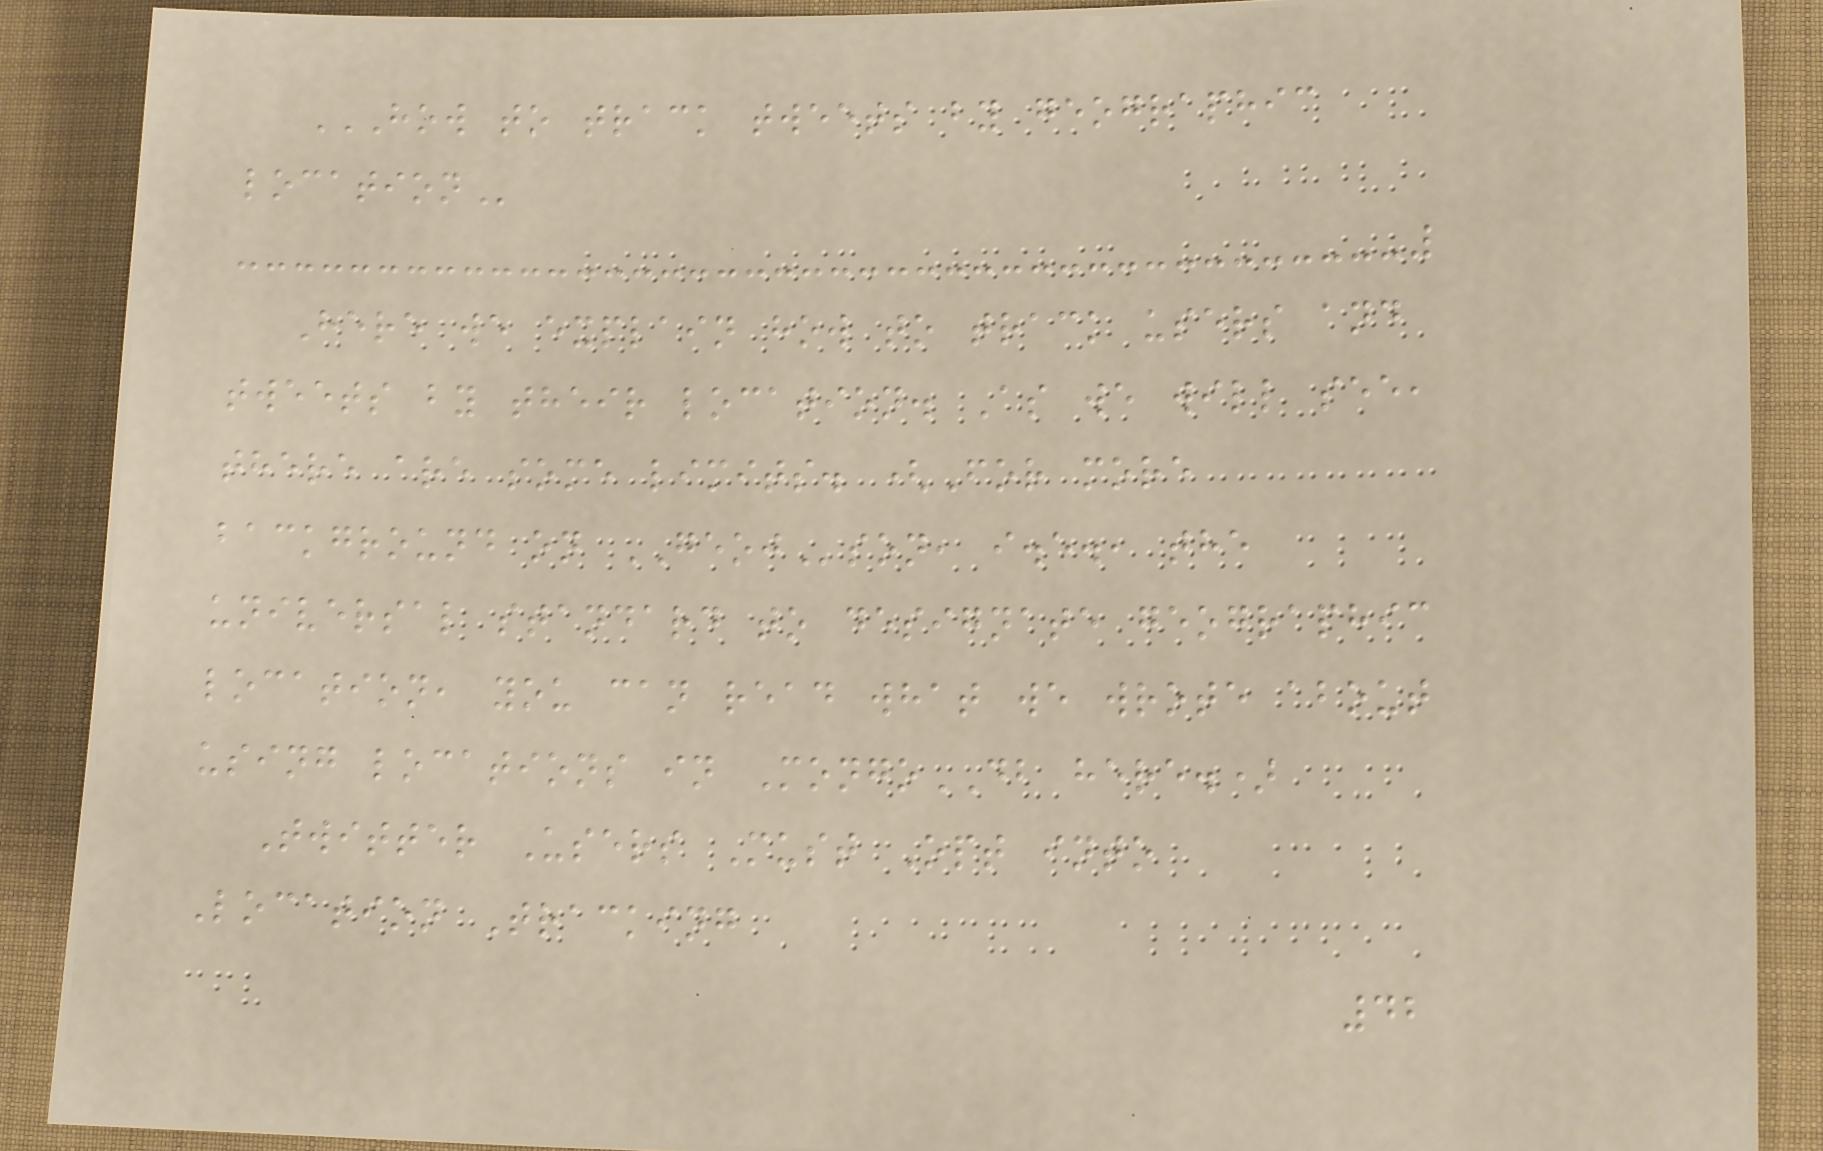HOW TO TRACK TWEETS BY GEOGRAPHIC
LOCATION
Here we explain how to track users and
tweets by their location. As we will see,
there are some limits. (For more
background on GEOJson, i.e., the
universal standard to designate geographic
location, you can read what we wrote about
using locations in MongoDB here.)
Twitter Users Must Opt into
Location Tracking
42
